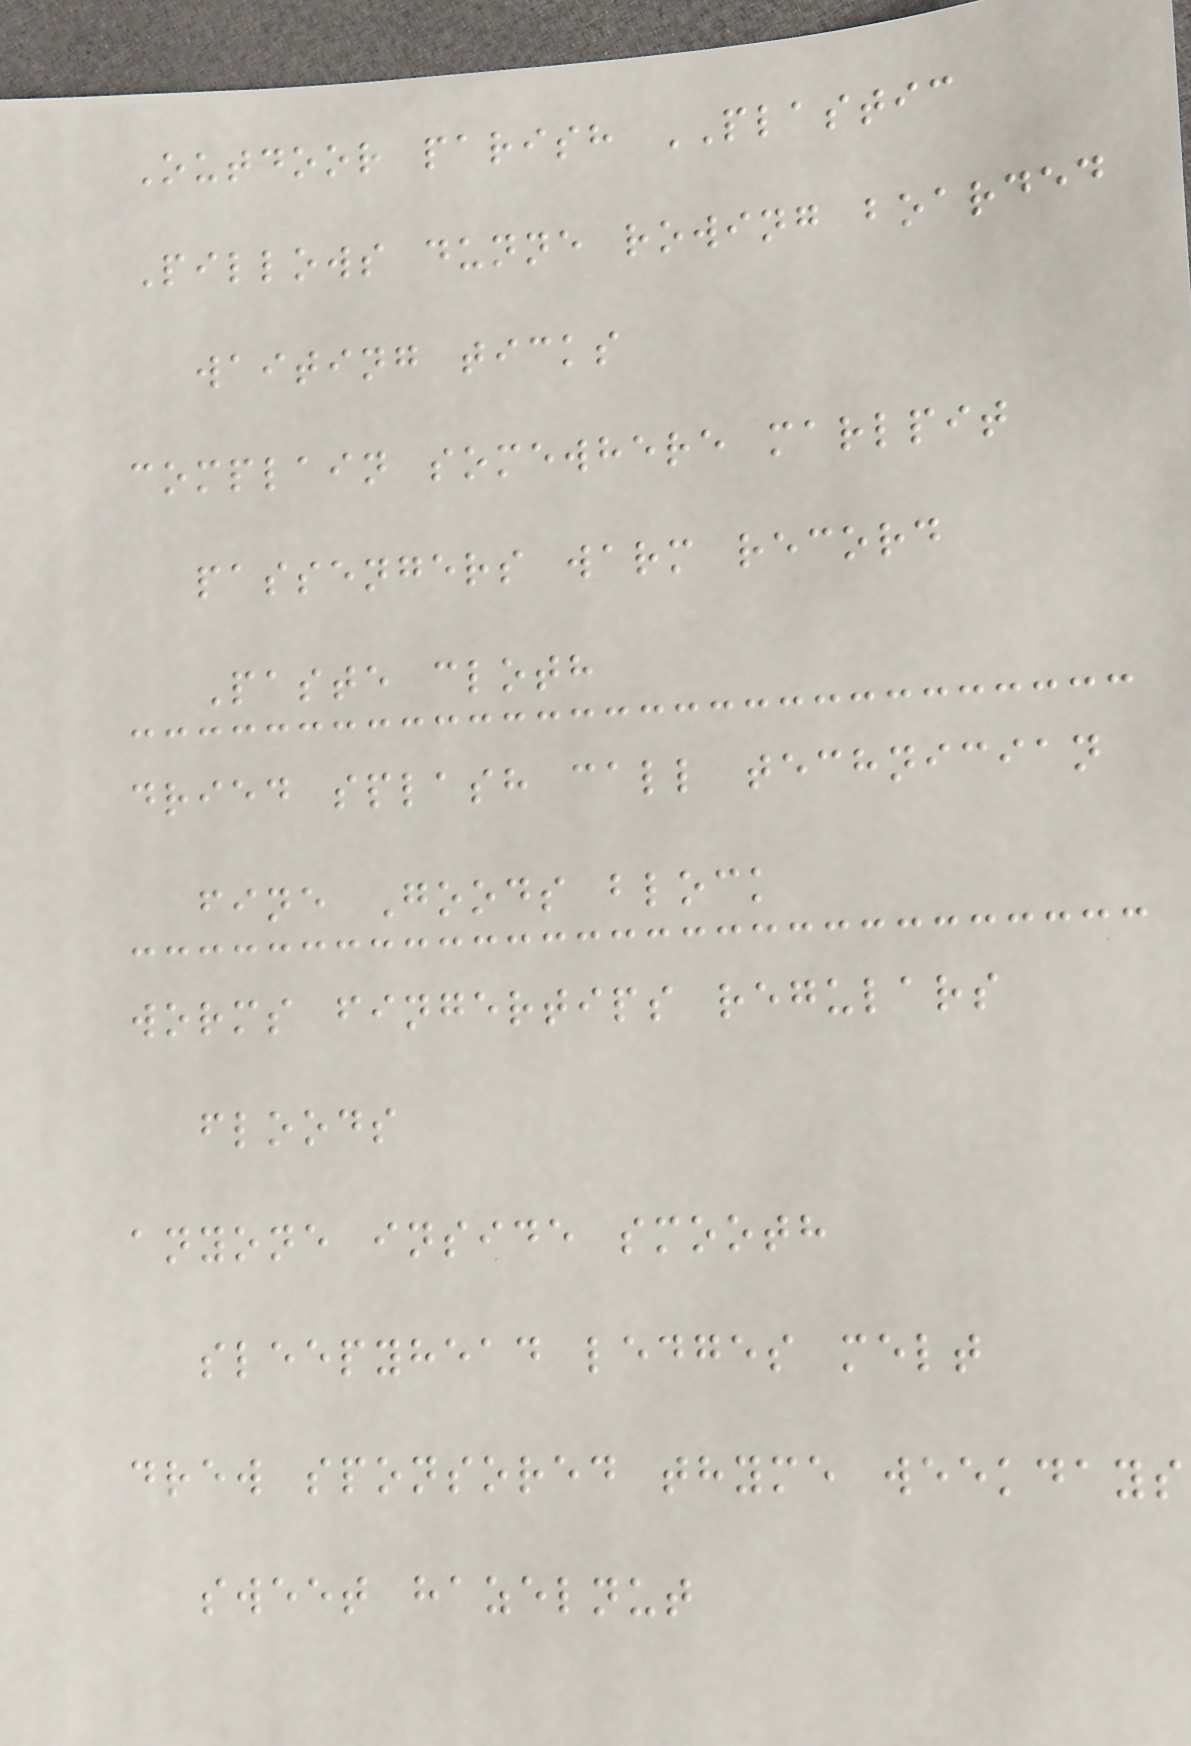Outdoor parish PLASTIC
Pillows dunne rowing boarded
waiting ticks
complain somewhere marlpit
passengers warm record
Paste cloth
dried splash call technician
fine Goods block
worms fingertips regulars
floods
anyone inside smooth
sleepyhead ledges melt
drew sponsored thyme weekdays
sweet hazelnut
